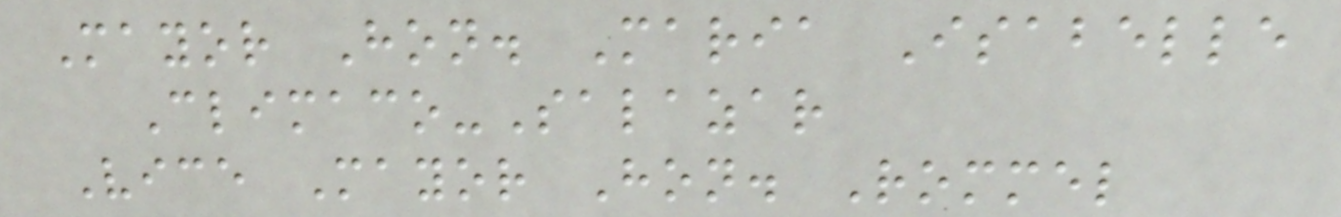Mayor Hon. Maria Isabelle
Climaco-Salazar
Vice Mayor Hon. Rommel
